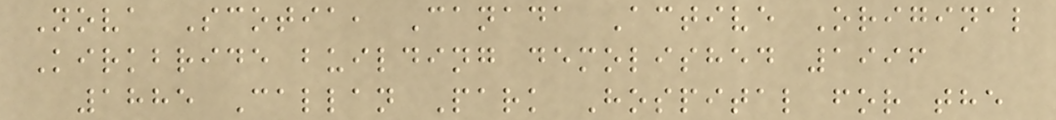Nova Scotia, Canada Active Original
Kirkbride building demolished 1996
1885 Callan Park Hospital for the
